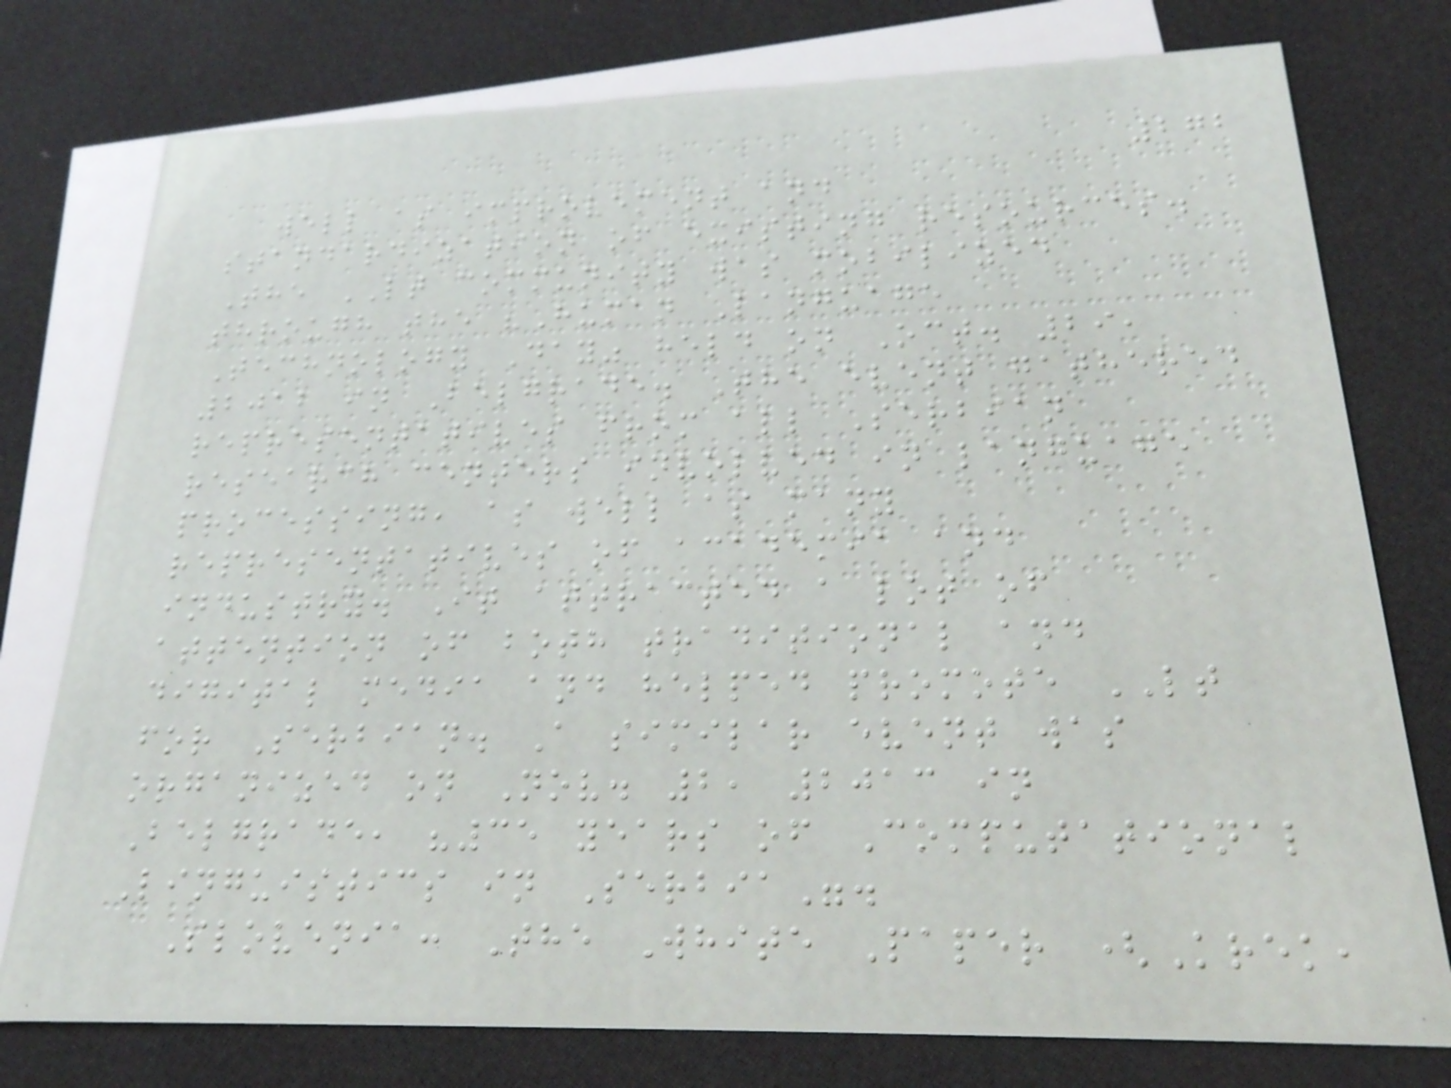272
well as improvement and
standardization of existing resources.
The LT community was mobilized
through the "Human Language
Technology Day" held on Oct. 29,
2012 in Belgrade. The event gathered
representatives from all Serbian
research centers involved in language
processing, as well as many
representatives of academia and
industry. It attracted a lot of
attention of both traditional and
digital media and helped promote LT
for Serbian. A similar event was
organized on Nov. 2, 2013 in
Belgrade, "35 years of Computational
Linguistics in Serbia".
Slovenia: The White Paper (Krek,
